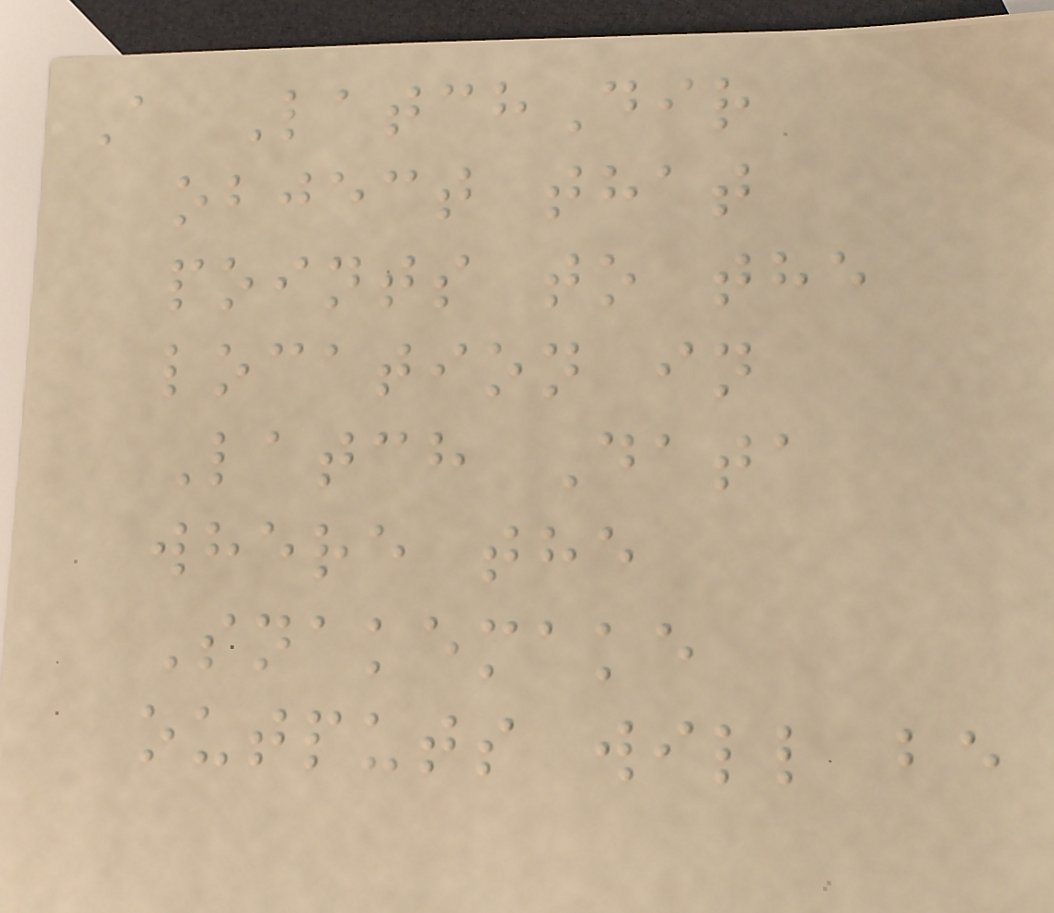A LatchDir
object that
points to the
location in
Latch Data
where the
Snakemake
outputs will be
